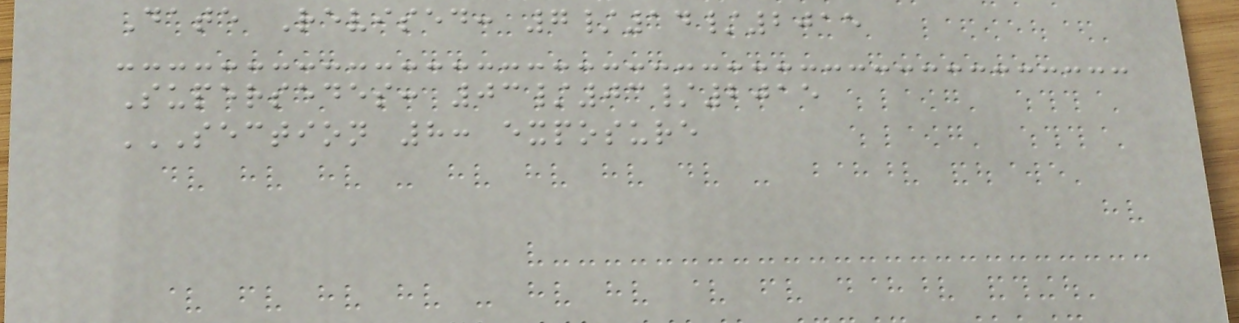Date Revised: 7/14/2015
Supersedes: 03/03/2015
SECTION 8: EXPOSURE
